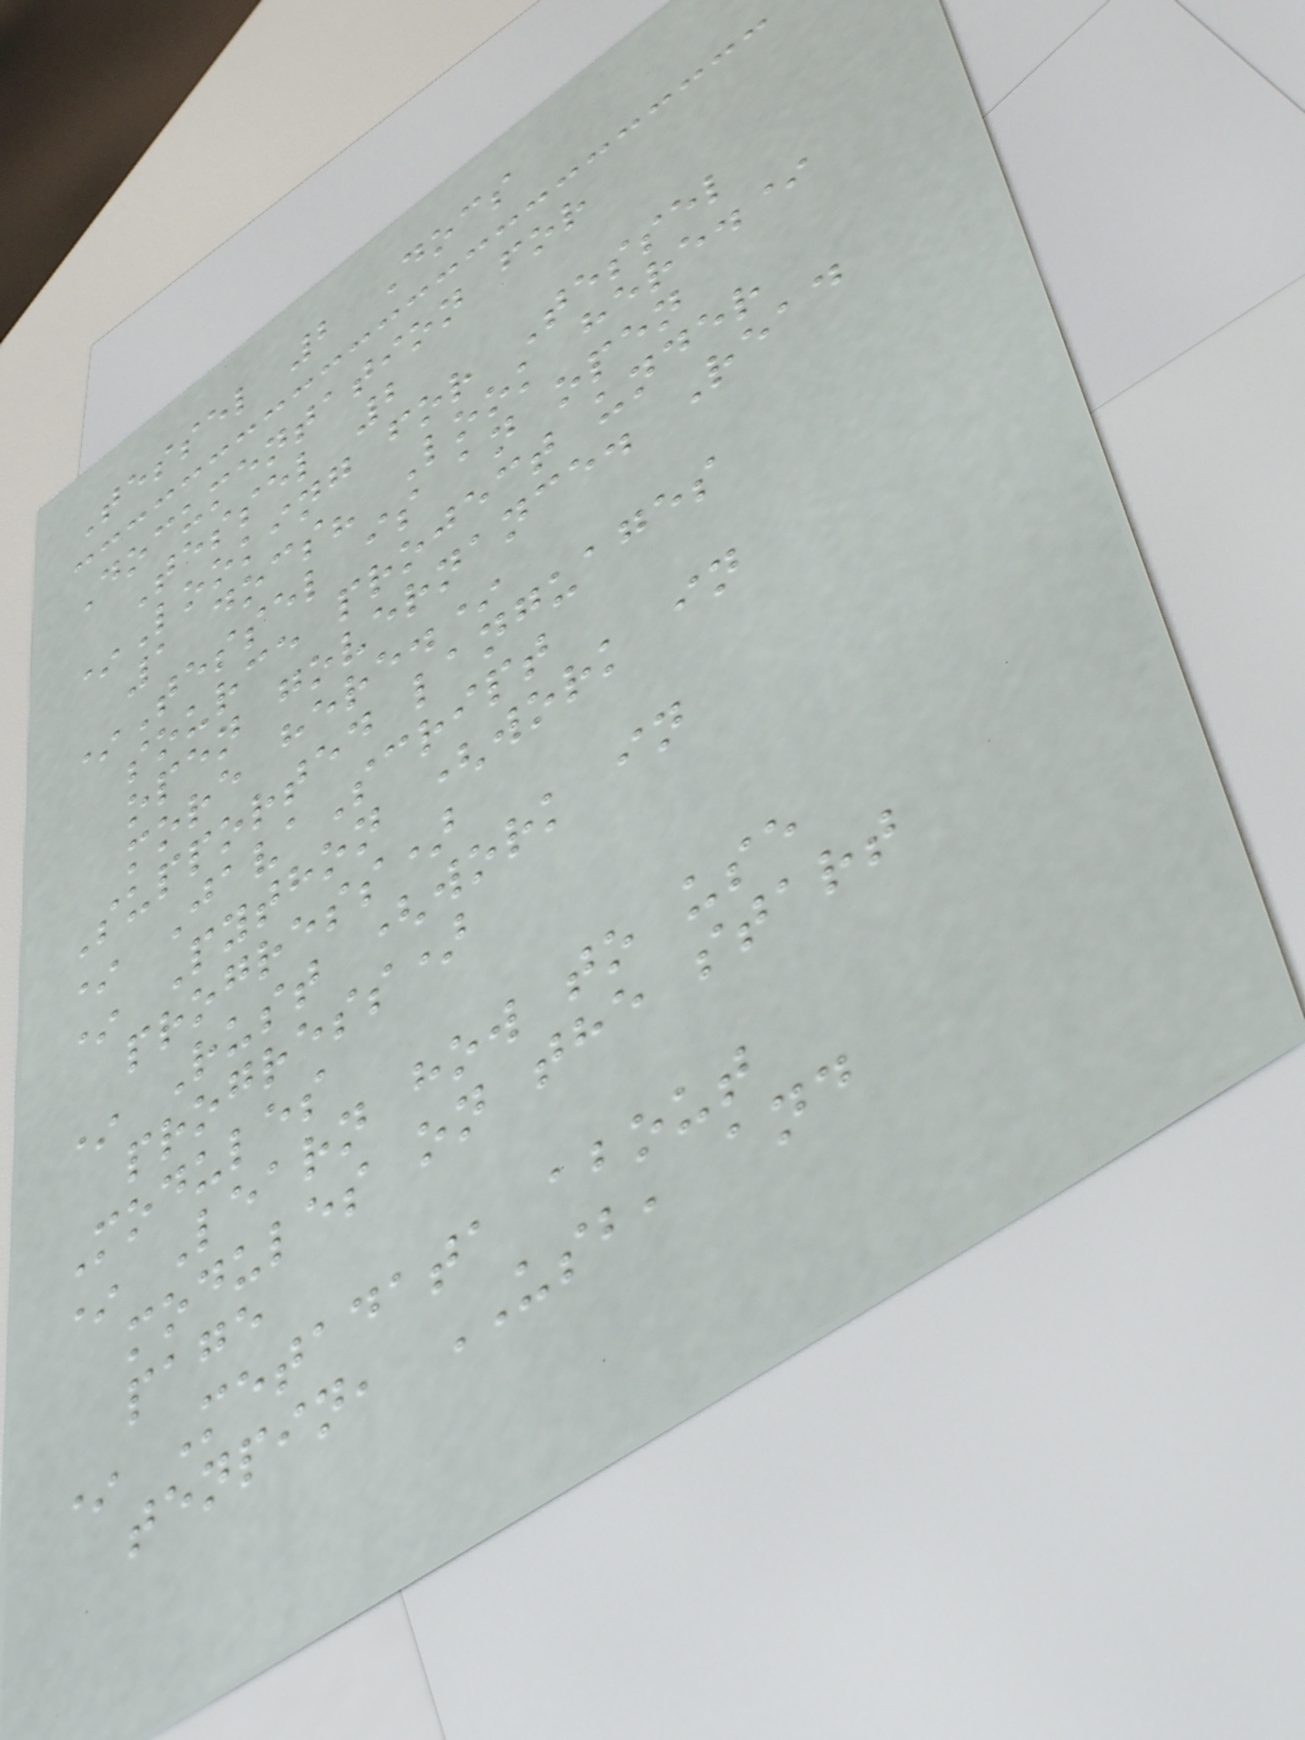Tessel 2 Docs
Documentation for
Tessel 2
*Looking for Tessel
1 docs? Look here.*
*Tessel is an open
source project under
open governance. Read
more here.*
Supported languages
* JavaScript
* Python (work in
progress)
* Rust (work in
progress)
Modules
* Learn how to use
modules on the start
page
* Metadata about
tenpin, USB, and
